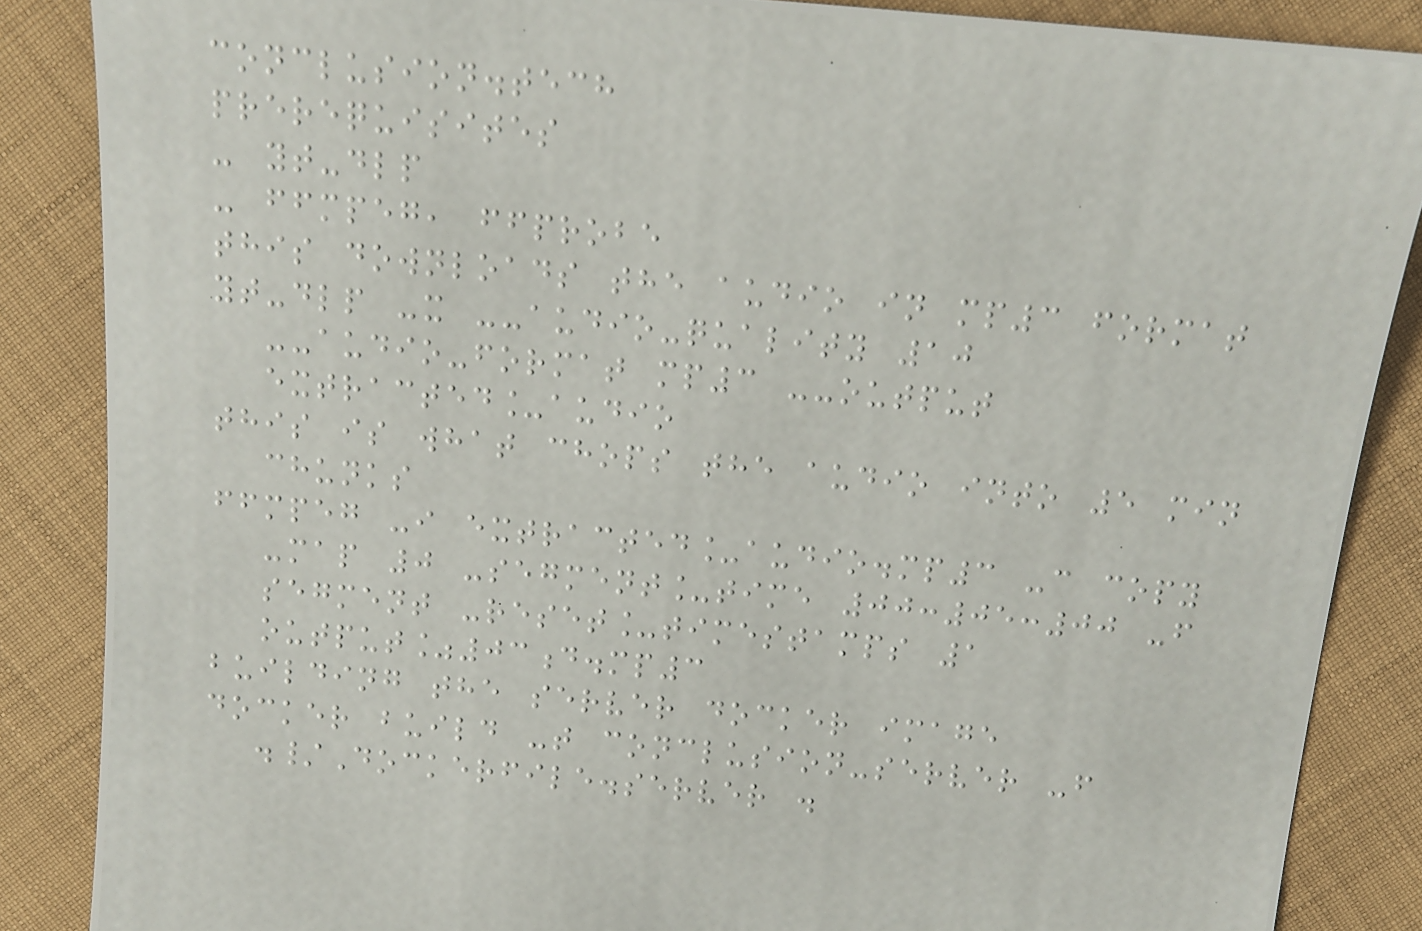conclusion.tech
prerequisites
- yt-dlp
- ffmpeg, ffprobe
this downloads the audio in mp3 format
yt-dlp -x --audio-quality 10
--audio-format mp3 --output
extracted_audio
this is what chops the audio into 5 min
chunks
ffmpeg -i extracted_audio.mp3 -c copy
-map 0 -segment_time 00:05:00 -f
segment -reset_timestamps 1
output%03d.mp3
building the server docker image
docker build -t conclusion-server -f
./Dockerfile.server .
